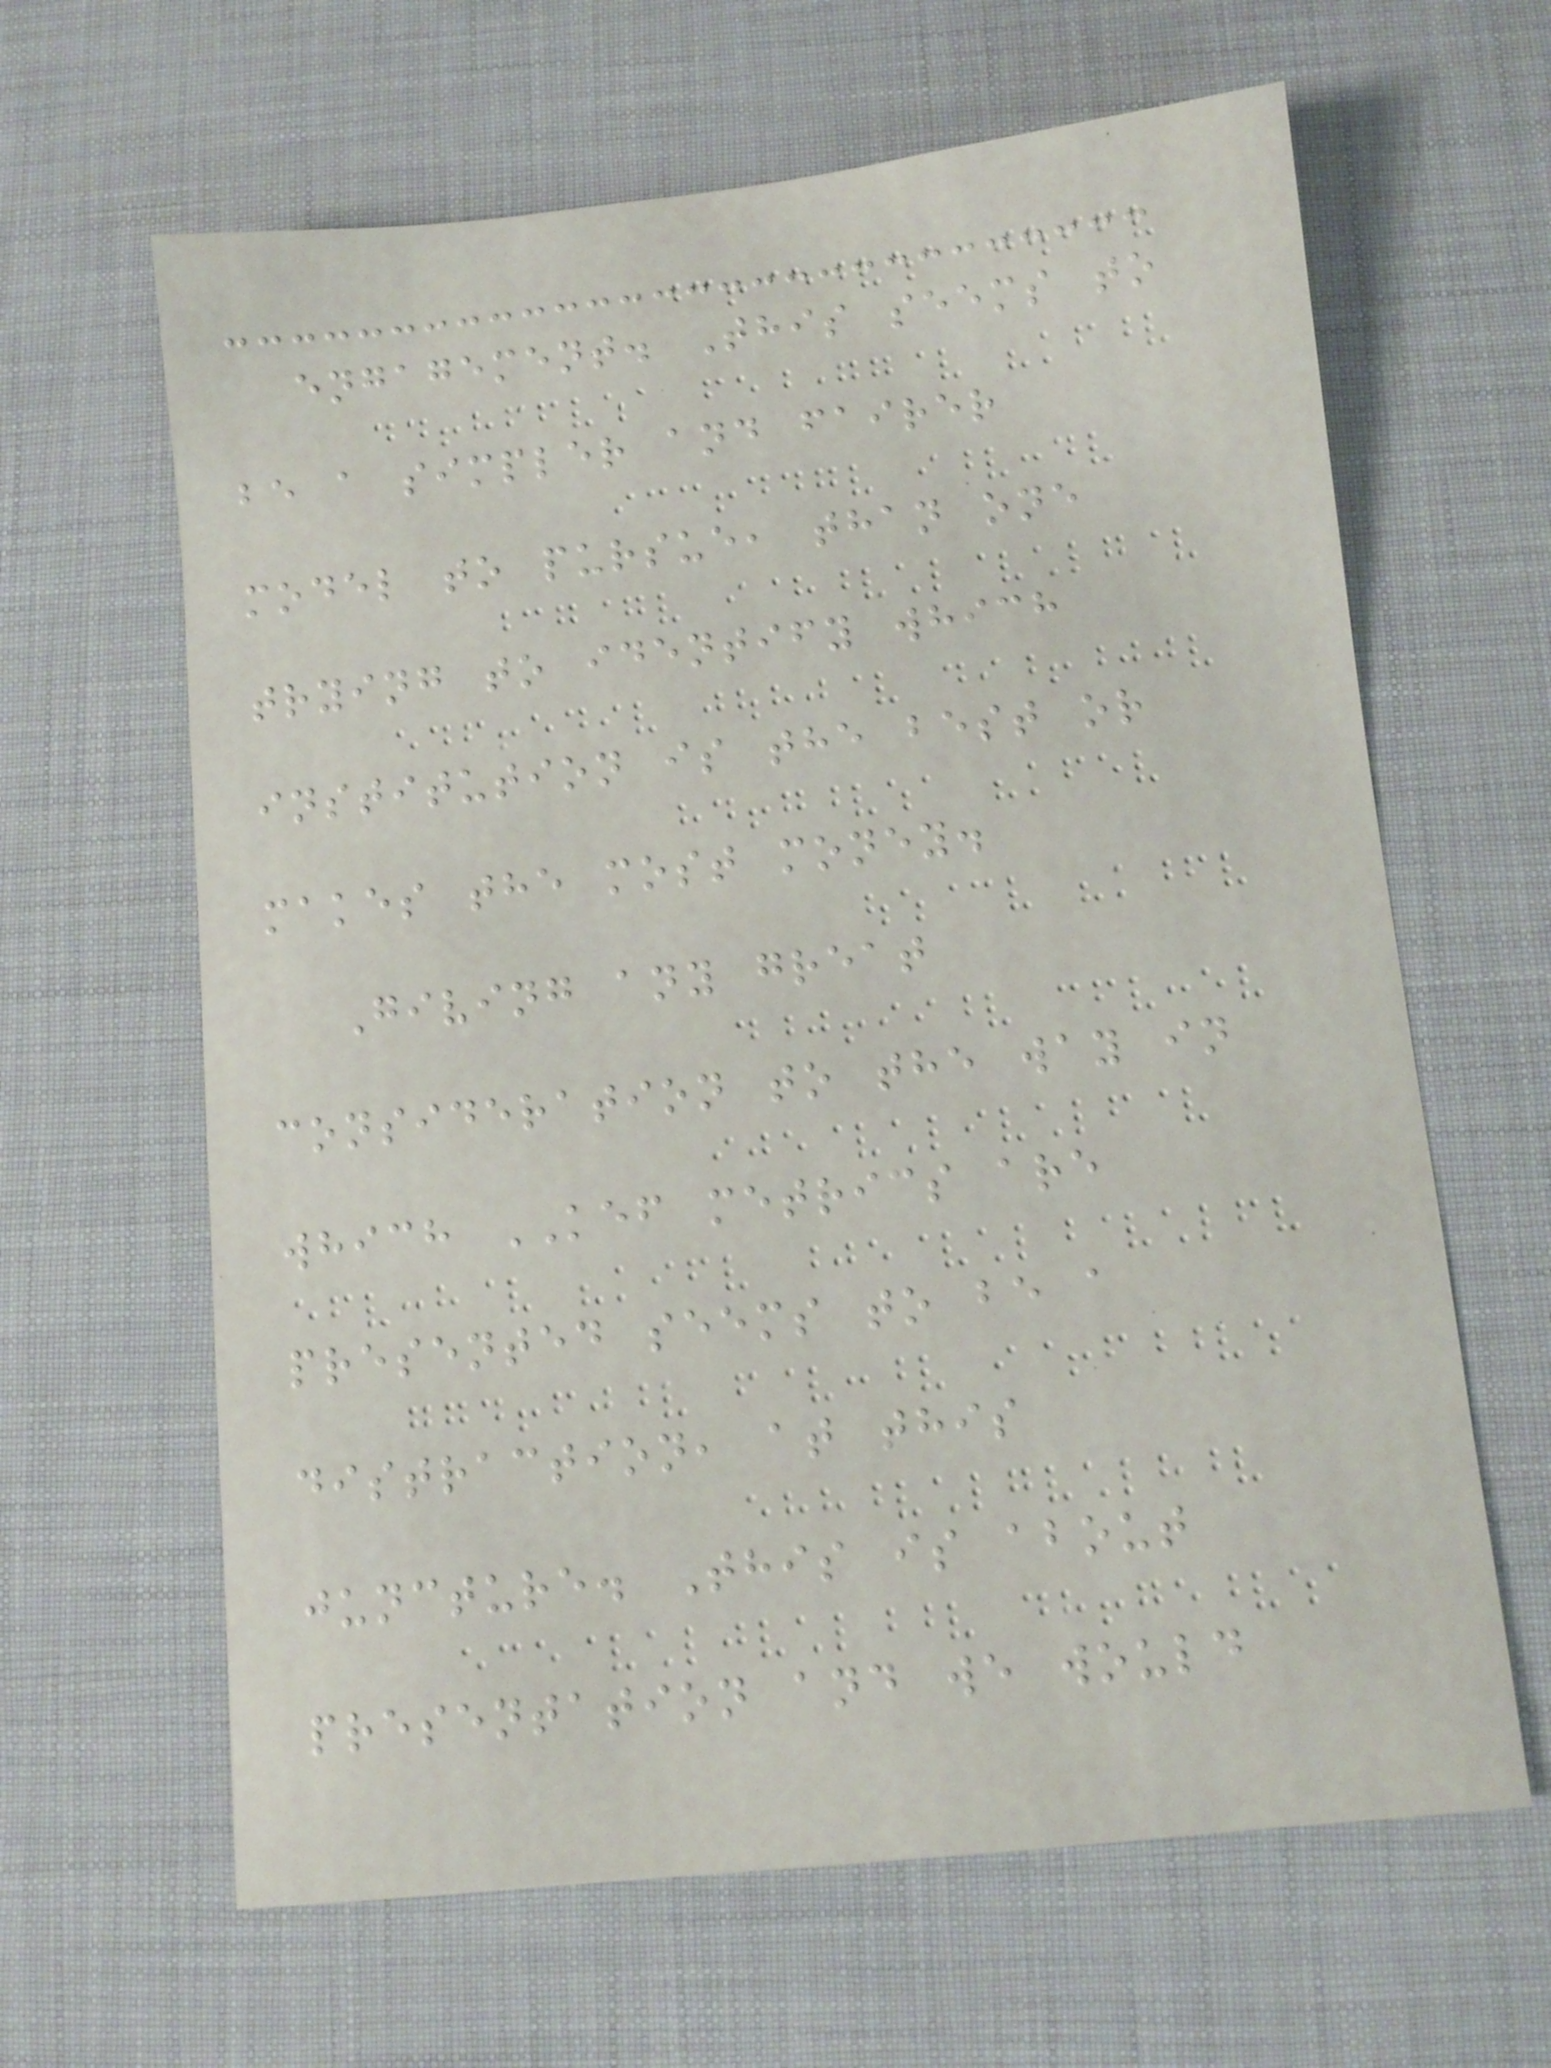engagement. This seems to
be a simpler and fairer
model to pursue, than one
trying to identify which
institution is the best or
makes the most money.
Giving any great
consideration to the way in
which KEF metrics are
presented seems to be a
distraction, at this
juncture. This is about
presentation and we would
